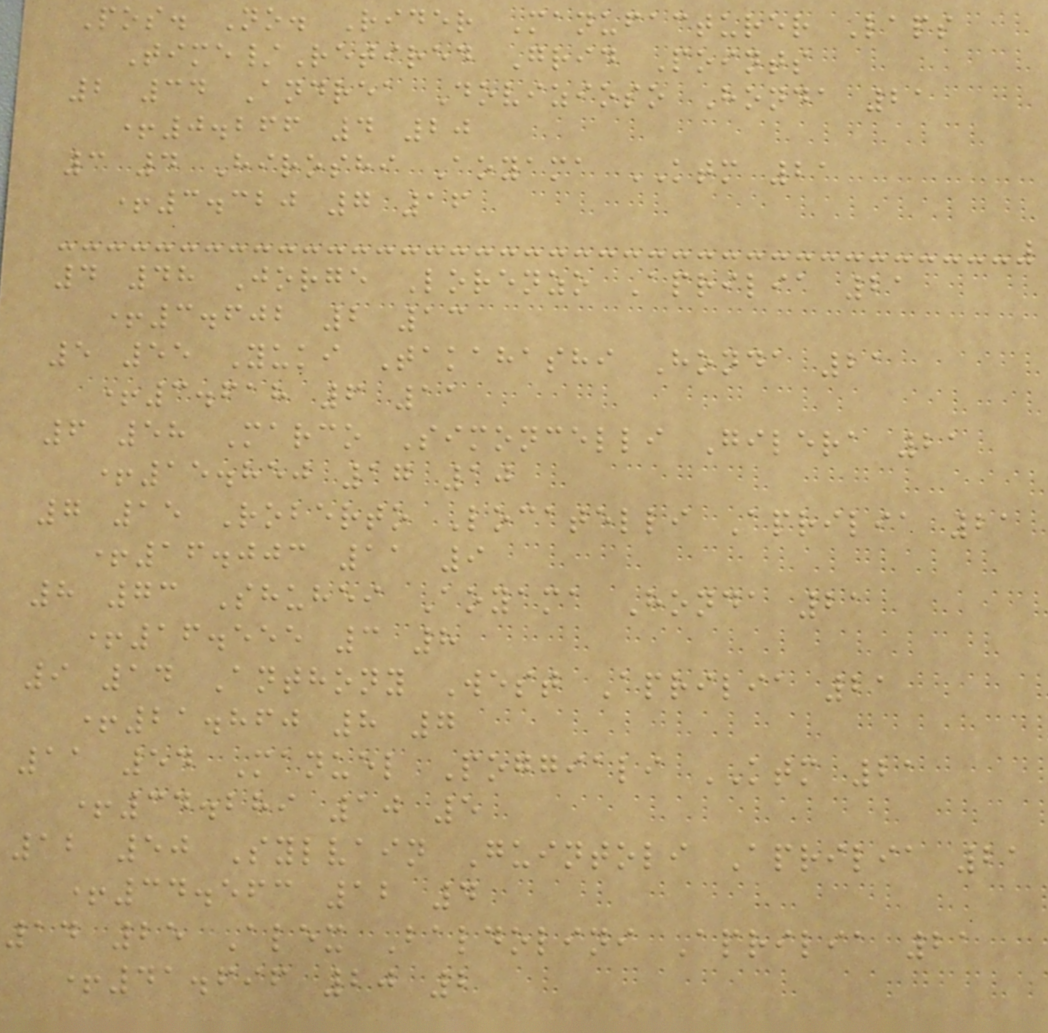Pos. No. Rider Manufacturer Laps
Time/Retired Grid Points
2 34 Andrea Dovizioso Honda 21
+0.266 4 20
3 4 Hiroshi Aoyama KTM 21
+3.320 7 16
4 48 Jorge Lorenzo Aprilia 21
+3.602 2 13
5 55 Yuki Takahashi Honda 21
+3.618 6 11
6 58 Marco Simoncelli Gilera 21
+15.850 17 10
7 15 Roberto Locatelli Aprilia 21
+16.003 11 9
8 73 Shuhei Aoyama Honda 21
+16.555 3 8
9 14 Anthony West Aprilia 21
+21.860 8 7
11 54 Manuel Poggiali KTM 21
+34.289 10 5
12 50 Sylvain Guintoli Aprilia 21
+34.563 12 4
14 25 Alex Baldolini Aprilia 21
+41.696 20 2
